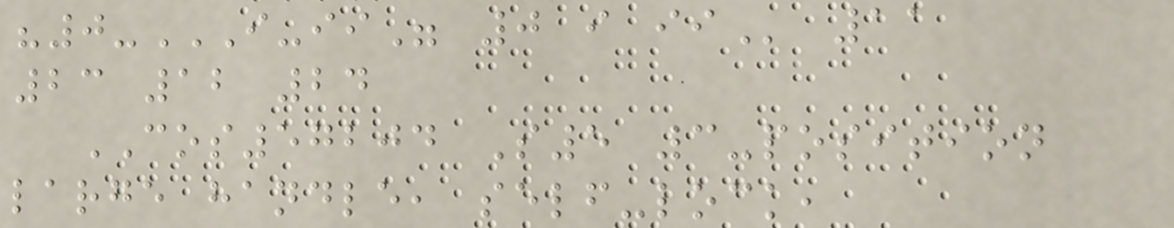"0-I-II" 0 I II 11
23 12 24
COS57204 S5 3-position
large handle, self-lock,
